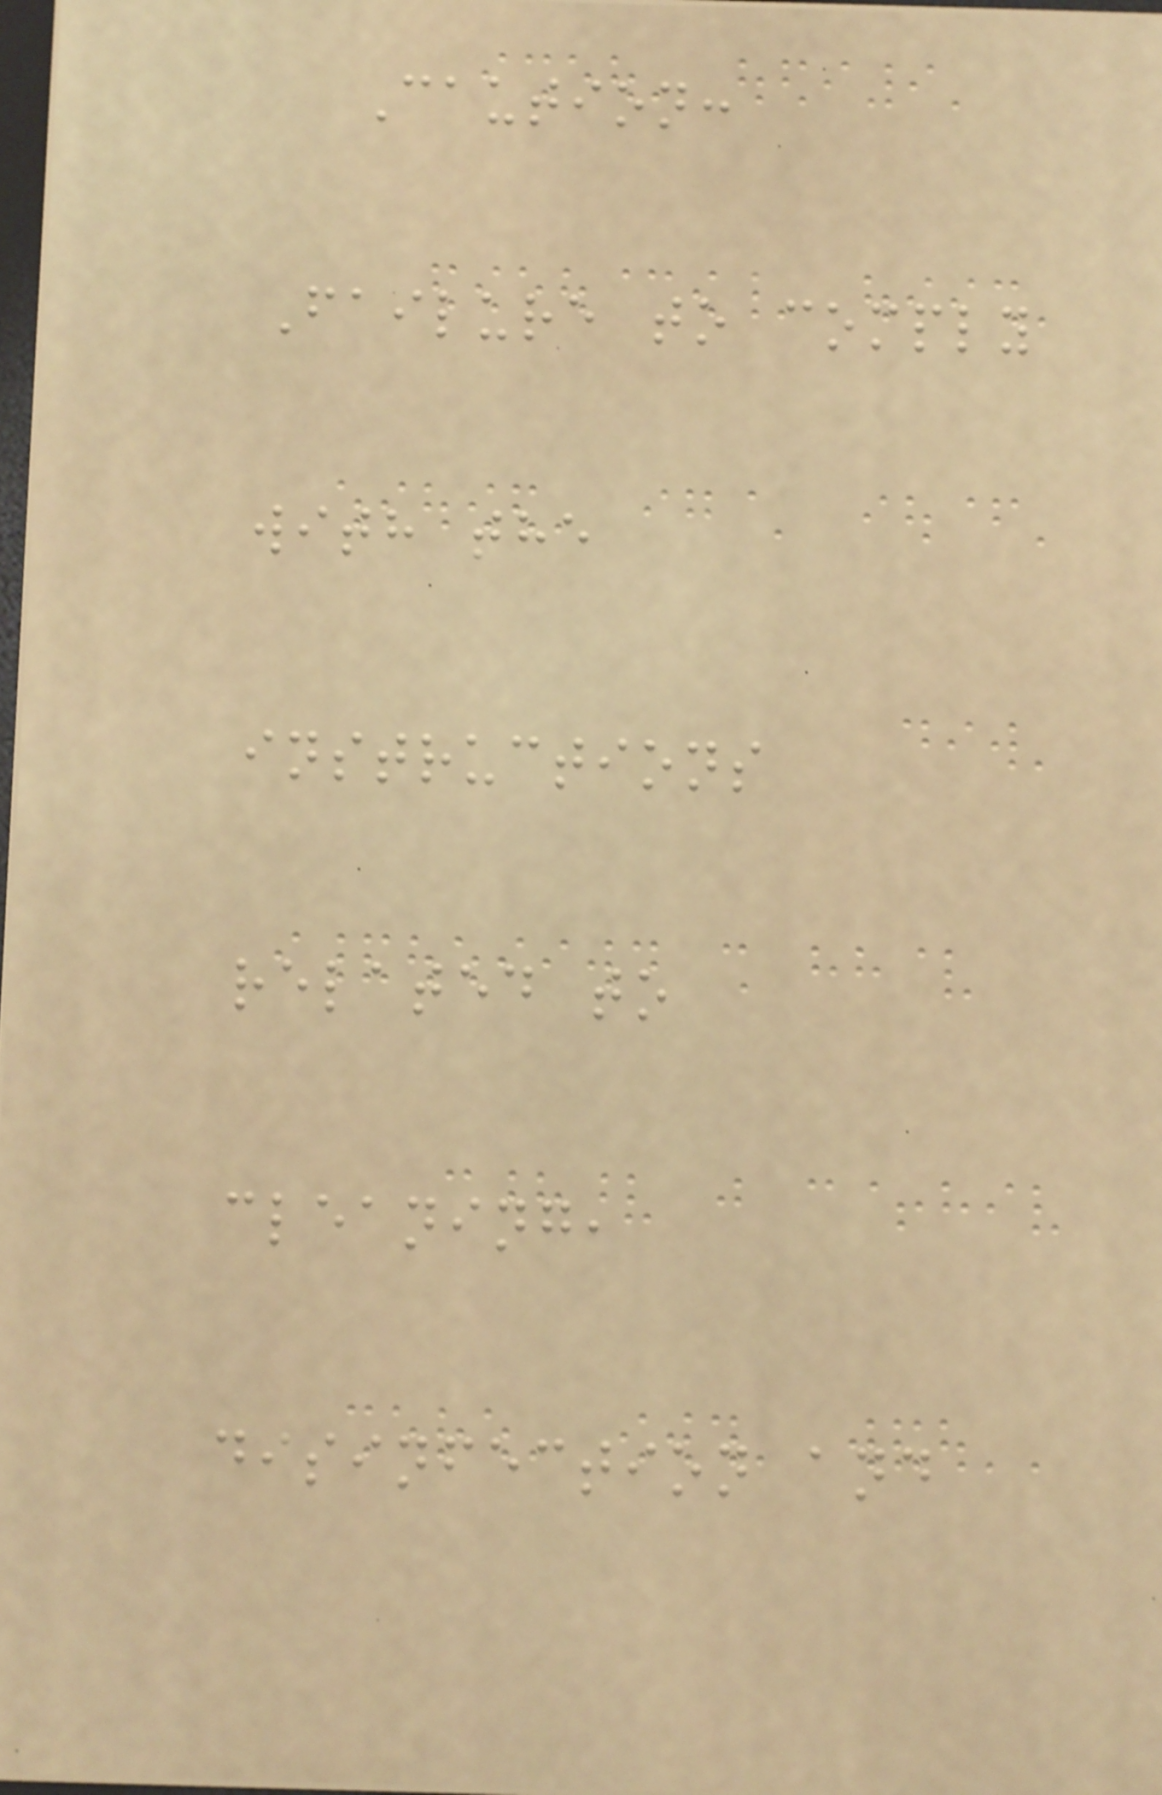Caution:
Failure to comply
with the
instructions
related to
cleaning,
disinfection and
